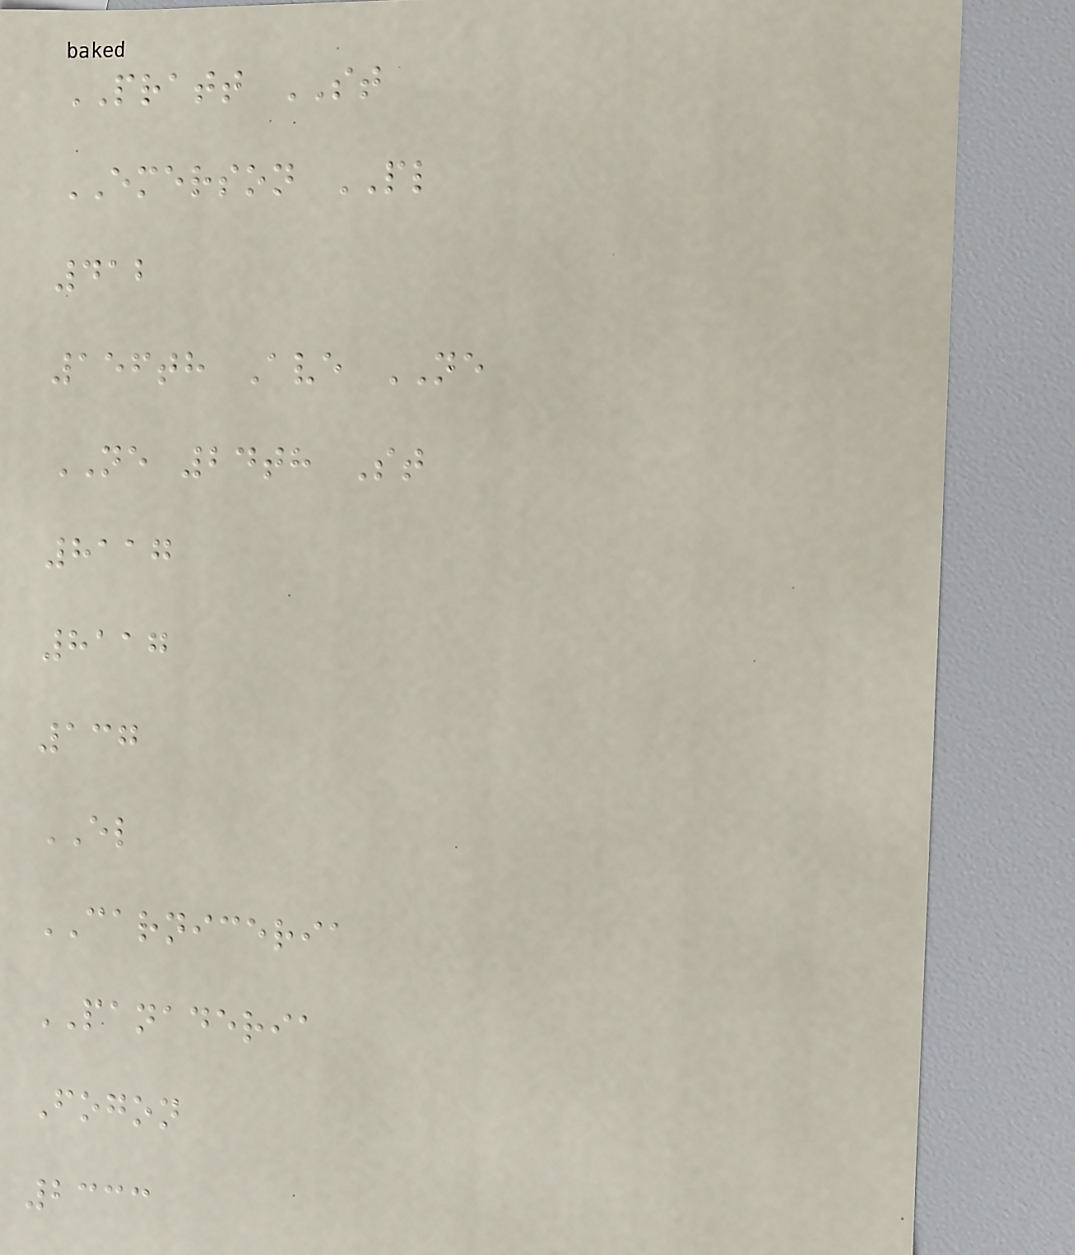PRATT ST
EMERSON PL
412
156th Ave NE
NE 24th St
8117
8117
137
EL
CARNICERIA
PANADERIA
Fogon
2333
